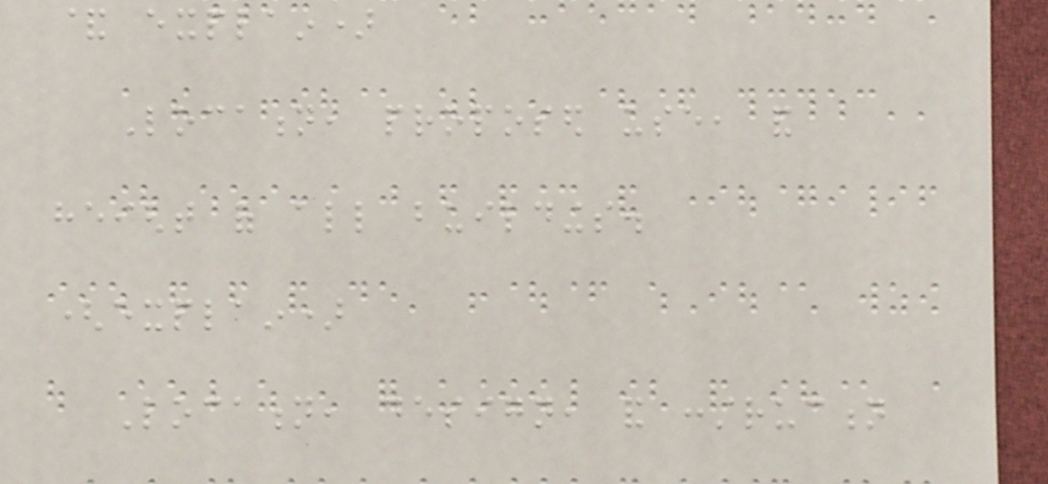& explain)
Location, proposed use, and
height of all buildings.
(explain)
Location, design, and construction
